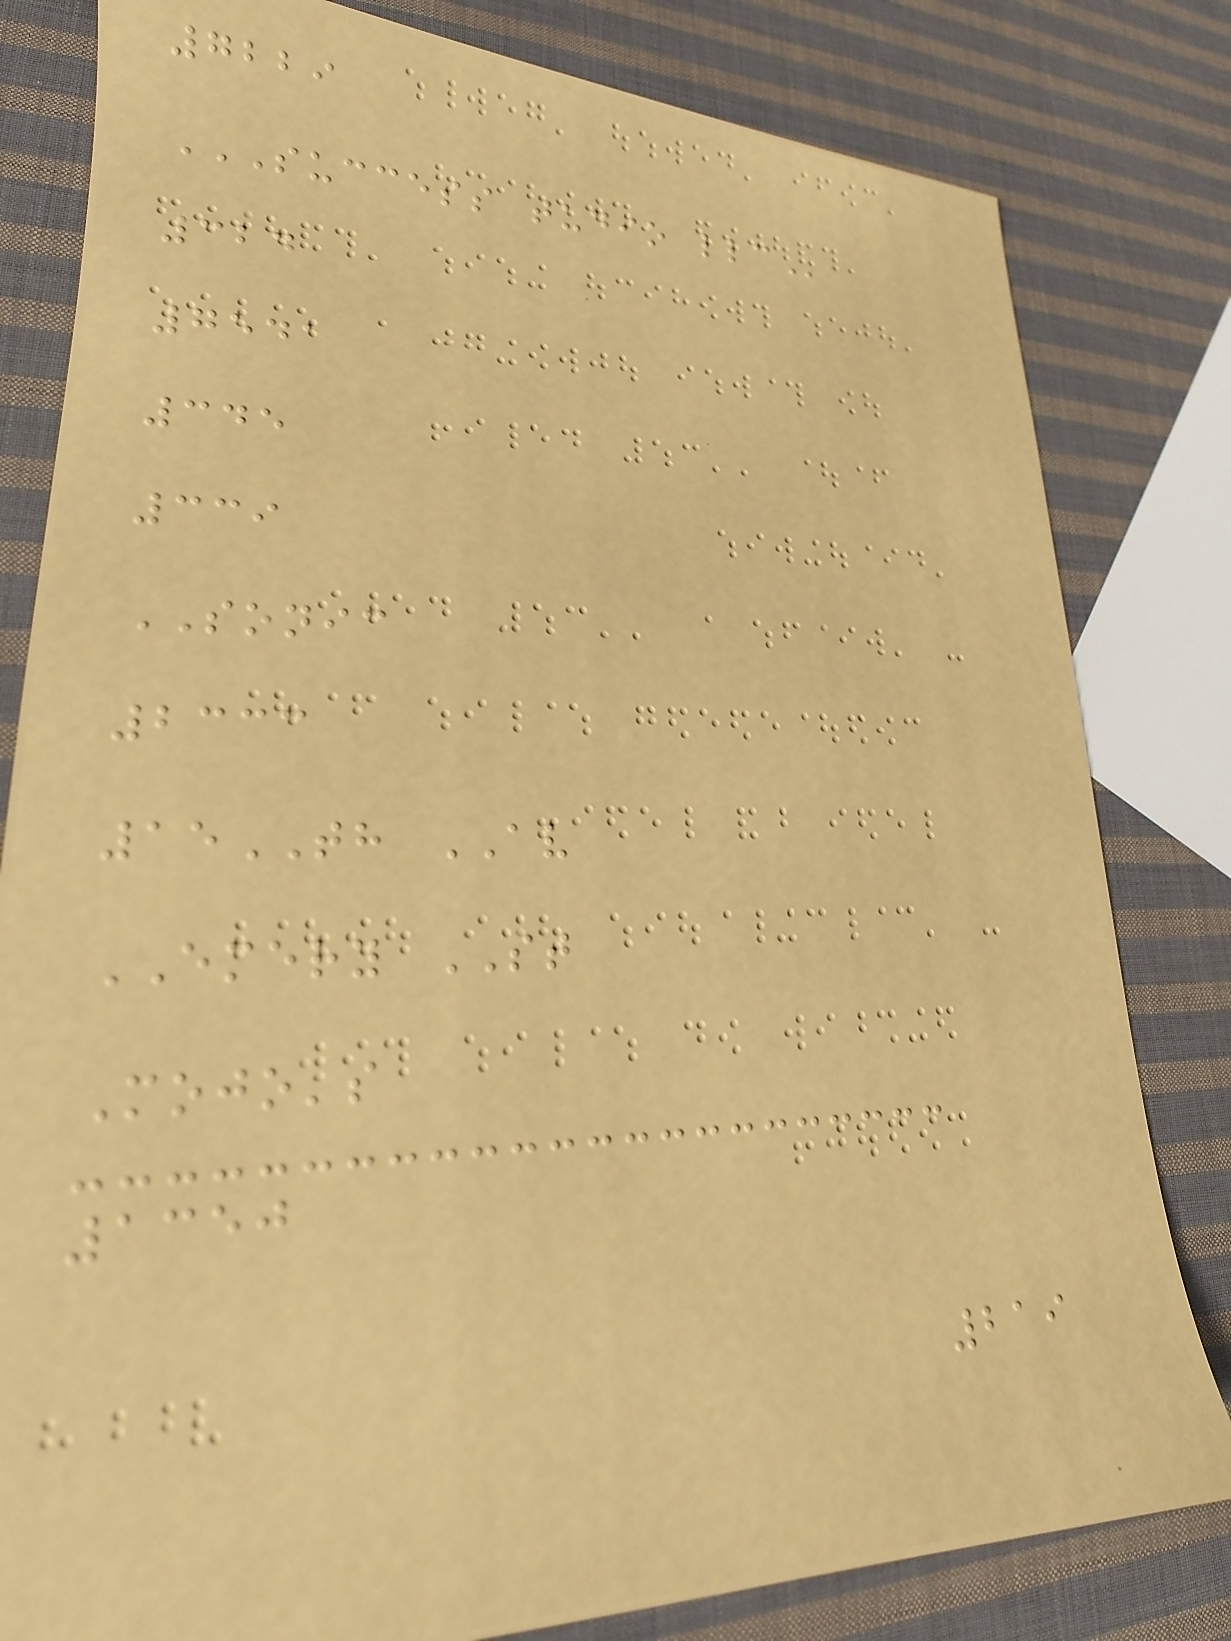7229
SUCCESS TUDIO LLC
324
7541
345
339
SONIC
2333
15TH AV
EMERY ST
Mojo's
1350
219
